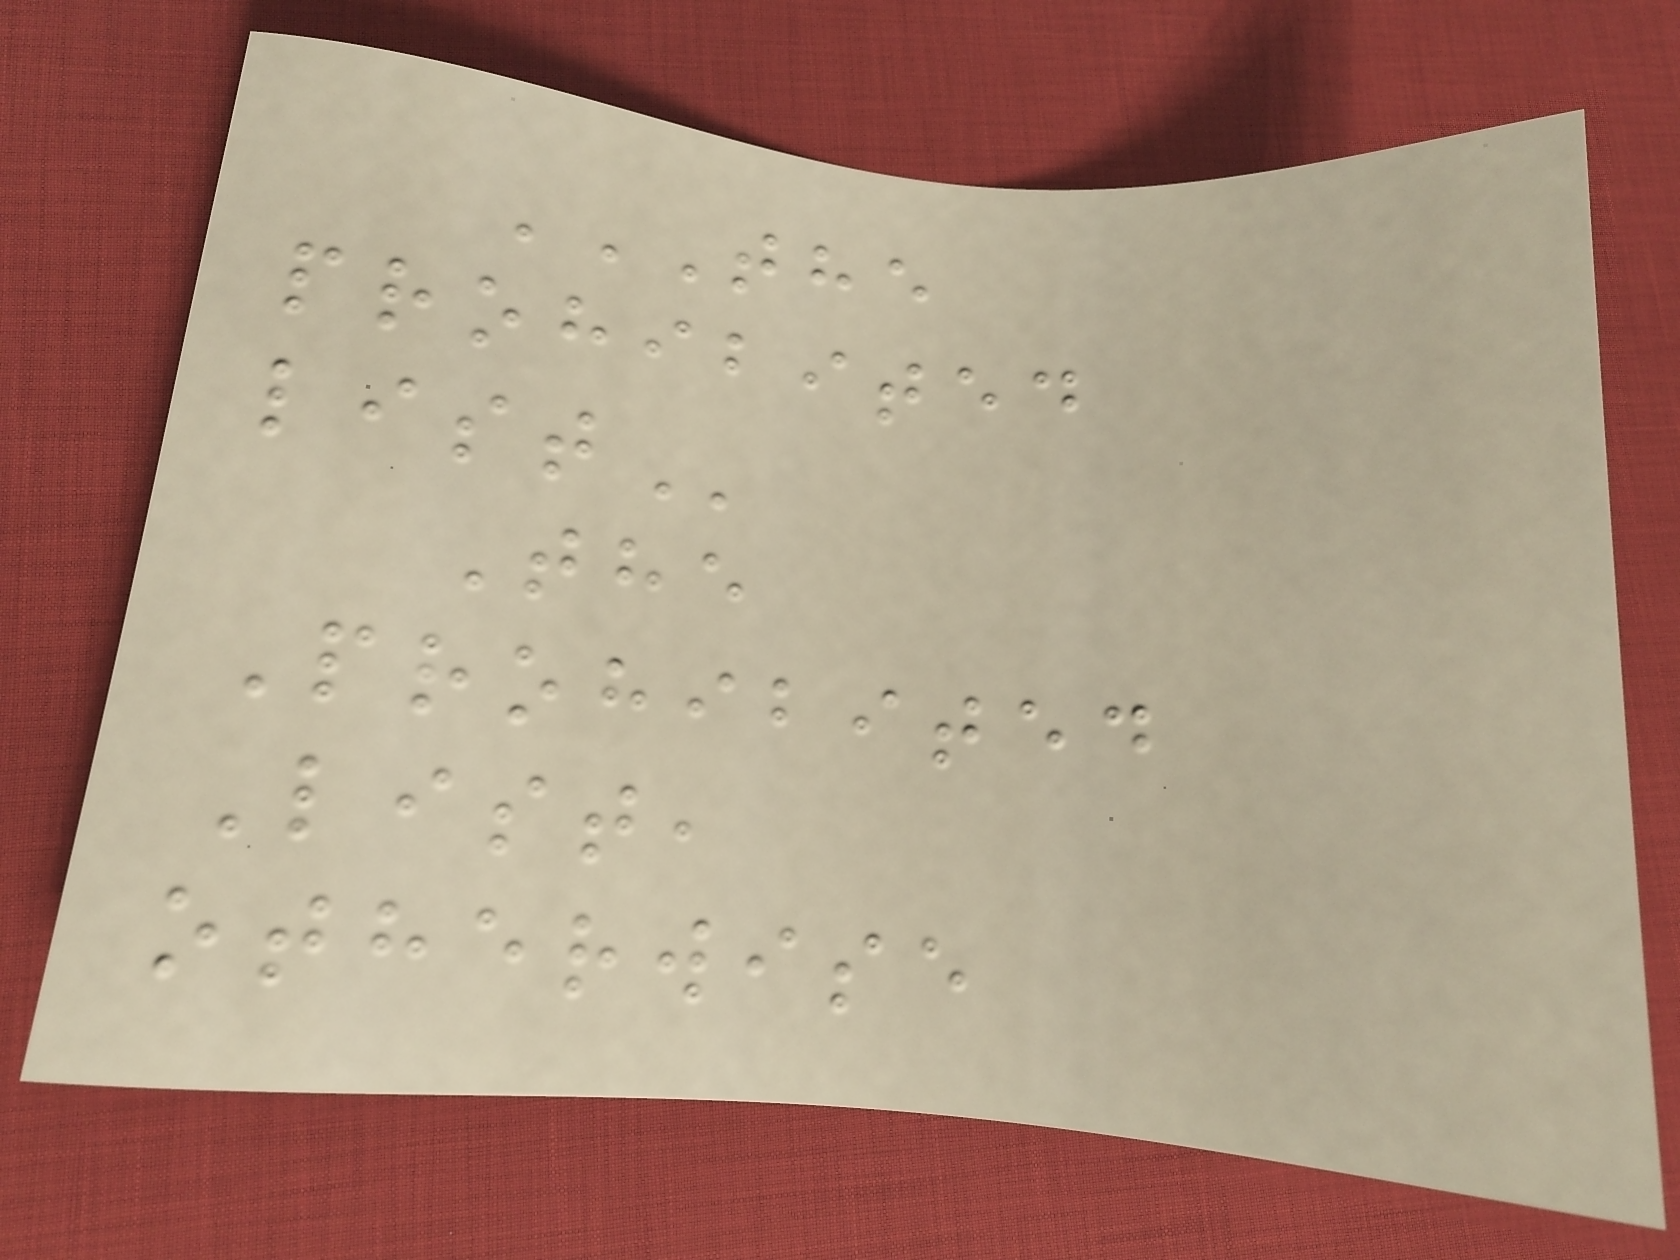THE
PROHIBITED
LIST
The
Prohibited
List,
otherwise
